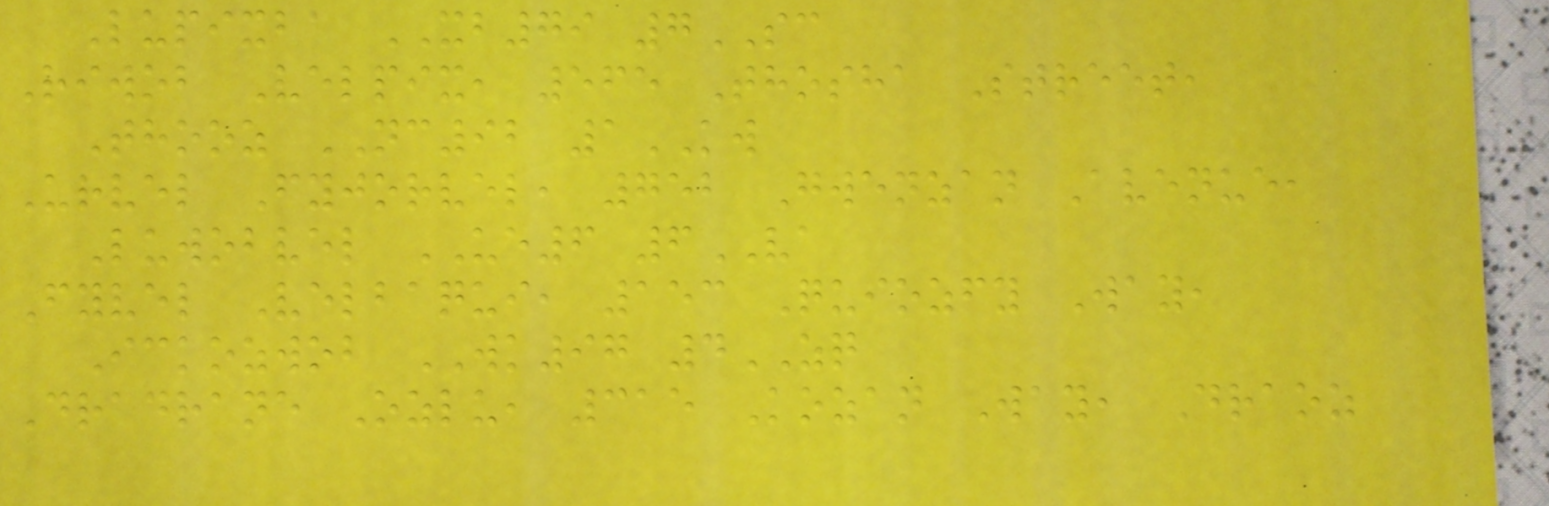Lupixba XB79 7SC
Riwob Velpix, 565 Thosha Street,
Thooz NC92 1KW
Urvel Fyjorvel, 752 Gwenzan Avenue,
Luwobvel UE6 6VA
Fyvel Velbaqui, 153 Quiozfy Way,
Ickozwob WK97 4ZQ
Dradrane Ozlu, 315 Kozan Way, Draoz
